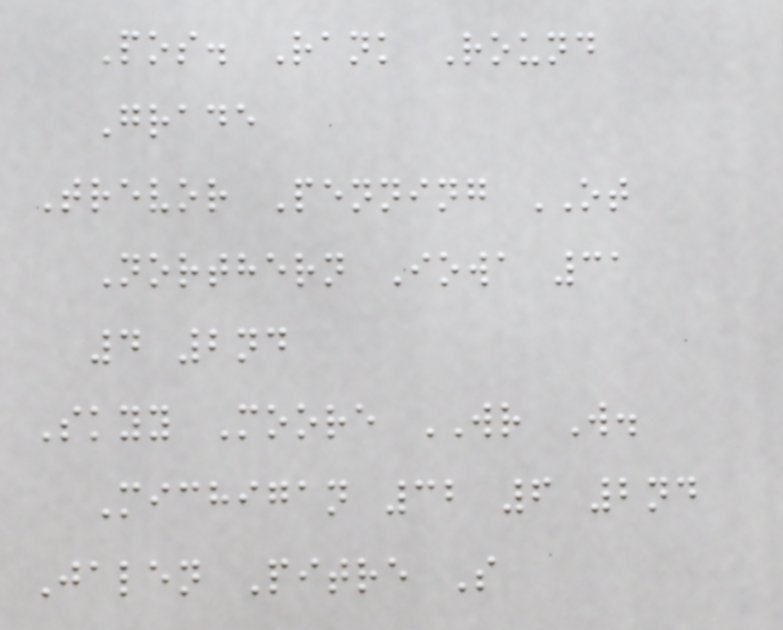Pos. Rank Round
Grade
Trevor Penning OT
Northern Iowa 31
4 2nd
Skyy Moore WR W.
Michigan 32 6 2nd
Jalen Pitre S
